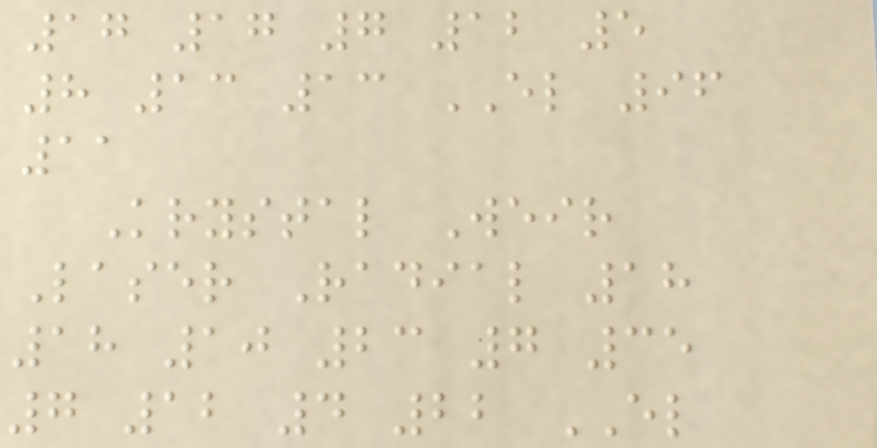17 17 7 12 5
8 13 13 EL 96
11
Krystal Weir
Laser Radial 18
18 10 23 7 35
7 12 4 22 EL
